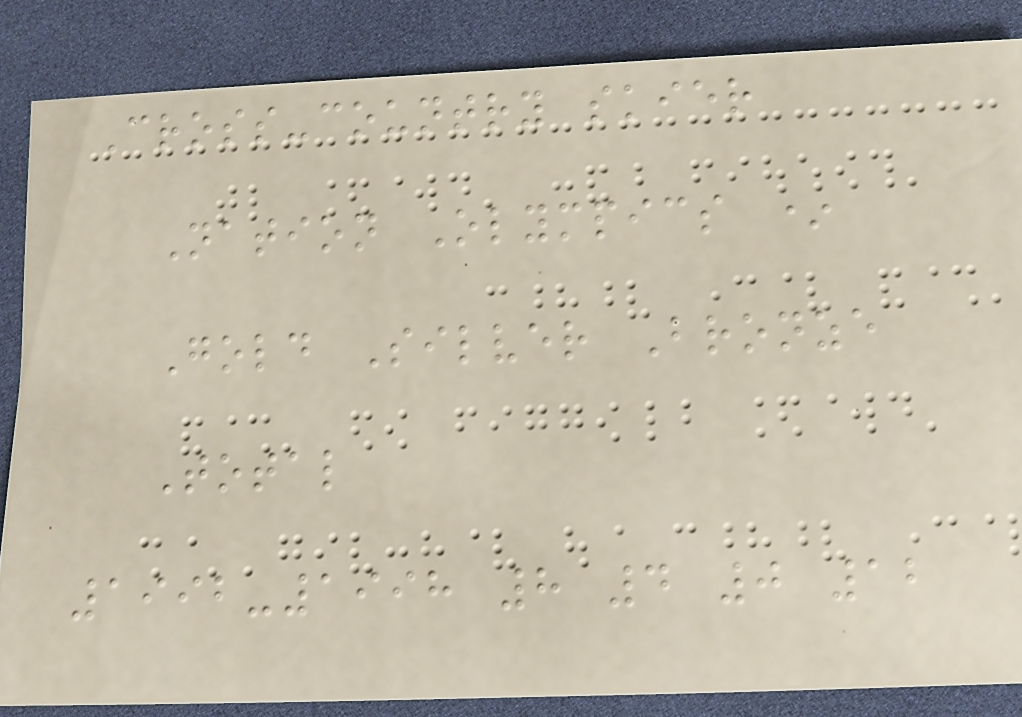Cross-country skier
Nation Olympics *
Gold Silver Bronze
Total
1992-1998 8 4 0 12
